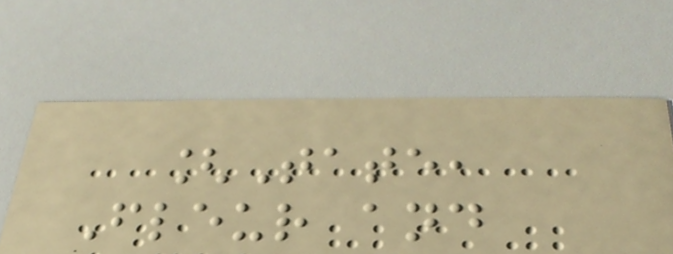[Tate,
Fleur and
